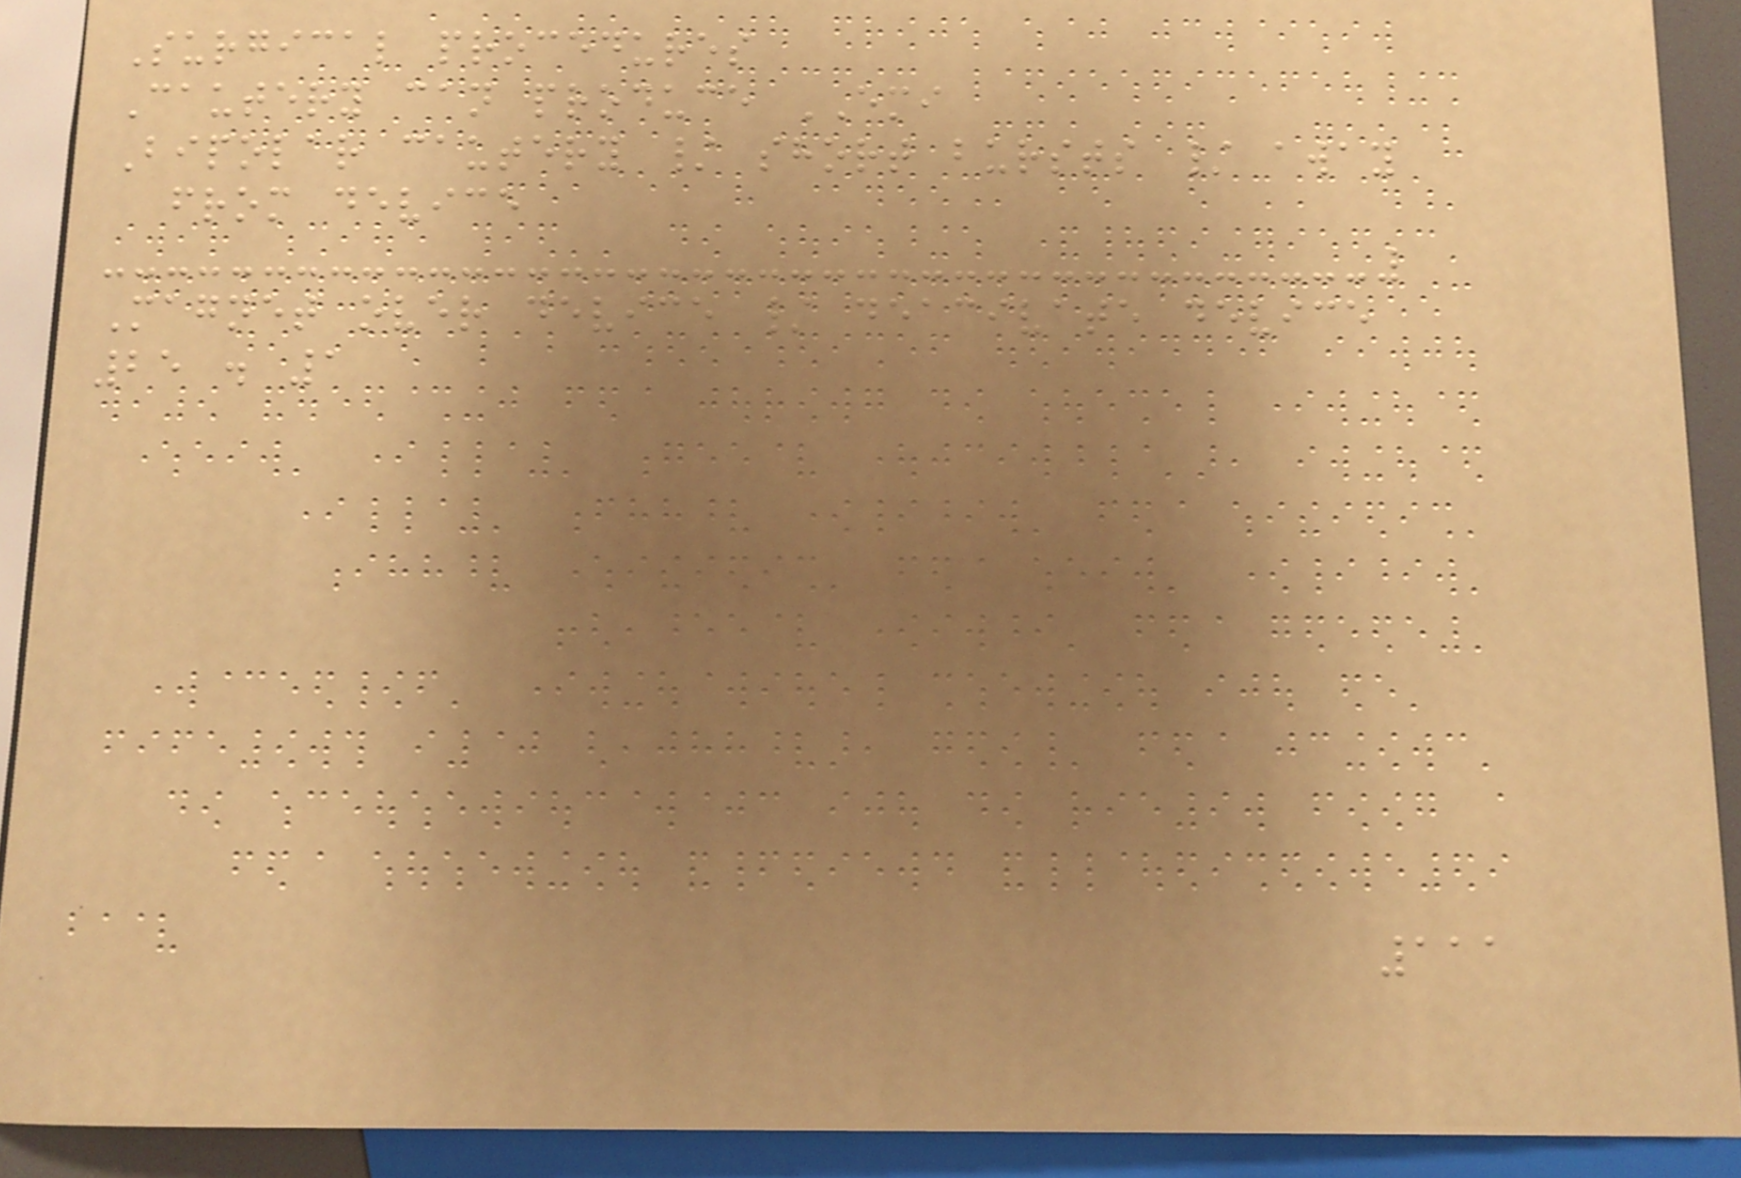Surgical procedures
Cautery can produce EMI
Bipolar cautery / short bursts / away
from device
Magnet over device / deacivate device
25 . 1
111
